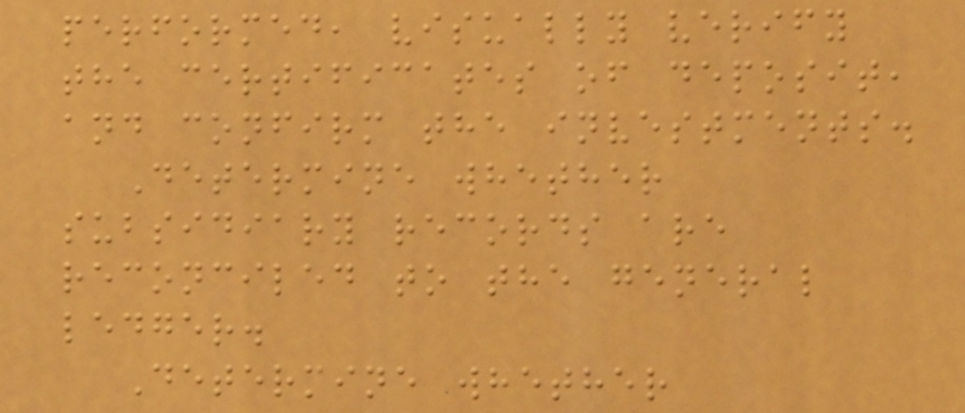performed, visually verify
the certificates of deposit,
and confirm the investments.
Determine whether
subsidiary records are
reconciled to the general
ledger.
Determine whether
